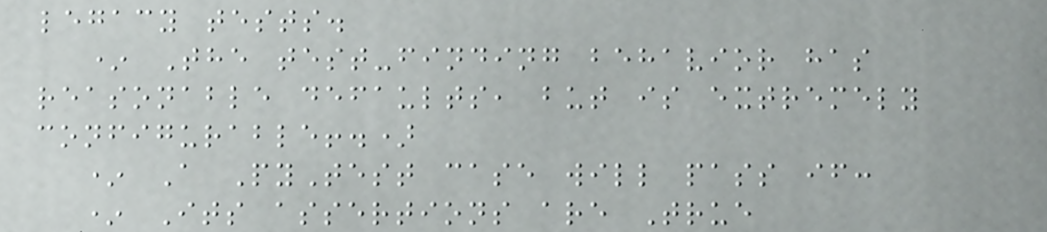legacy tests.
* The test-finding behavior has
reasonable defaults, but is extremely
configurable!.)
* A PyTest case will pass if:
* Its assertions are True
